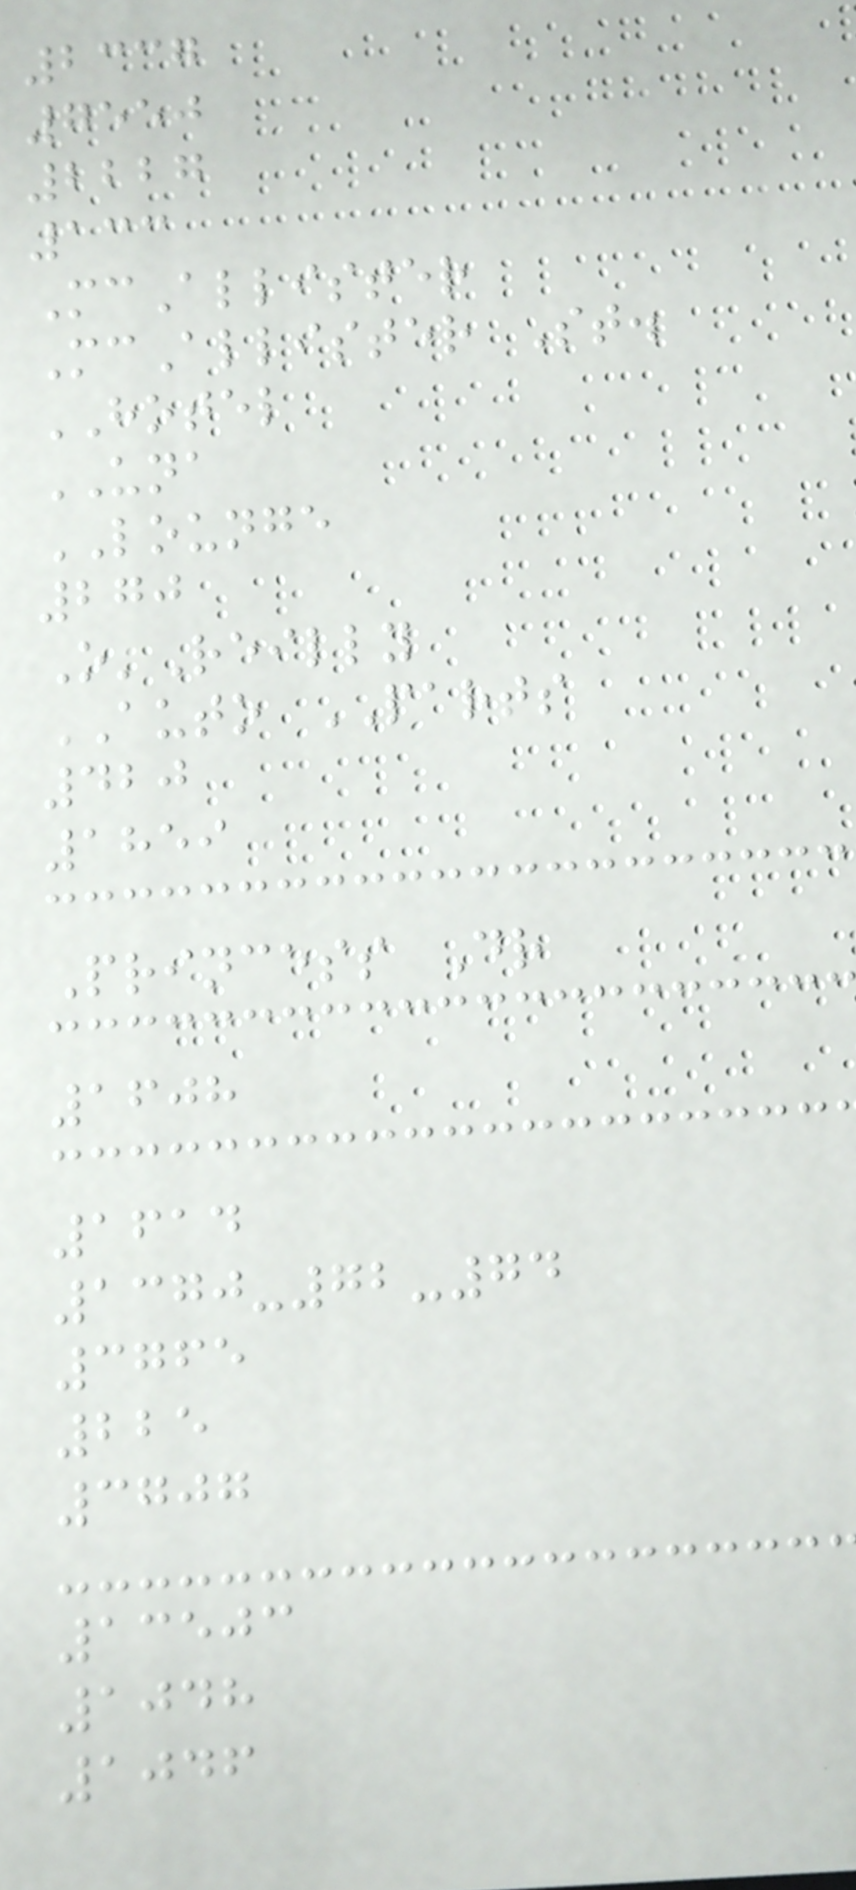2337
7550
2227
133
McAllister
McAllister St.
HOTEL
UNA
LOUNGE
270
O'Reilly
AUTO PARTS
420
1859
Princess Dr
1608
1614
1370-72-74
3765
225
3707
13503
1048
1046
